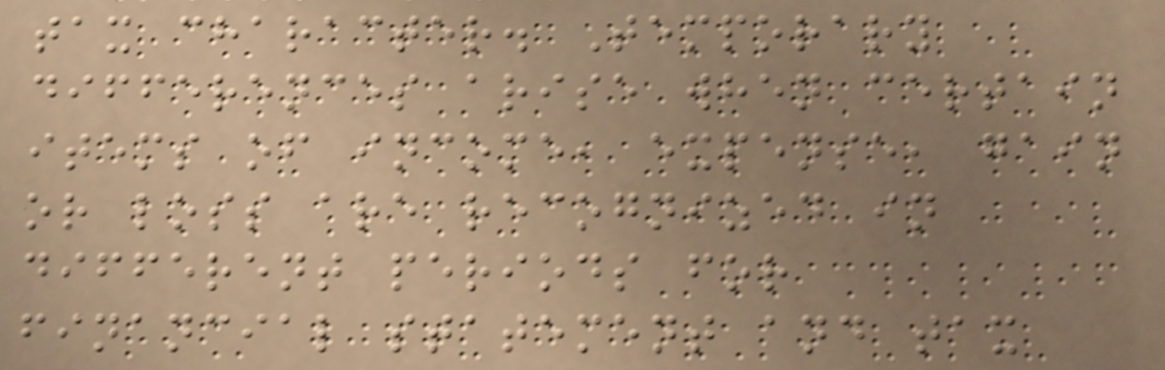tax character. Temporary
differences arise when certain
items of income, expense, gain
or loss are recognized in
different periods for
financial statement and tax
